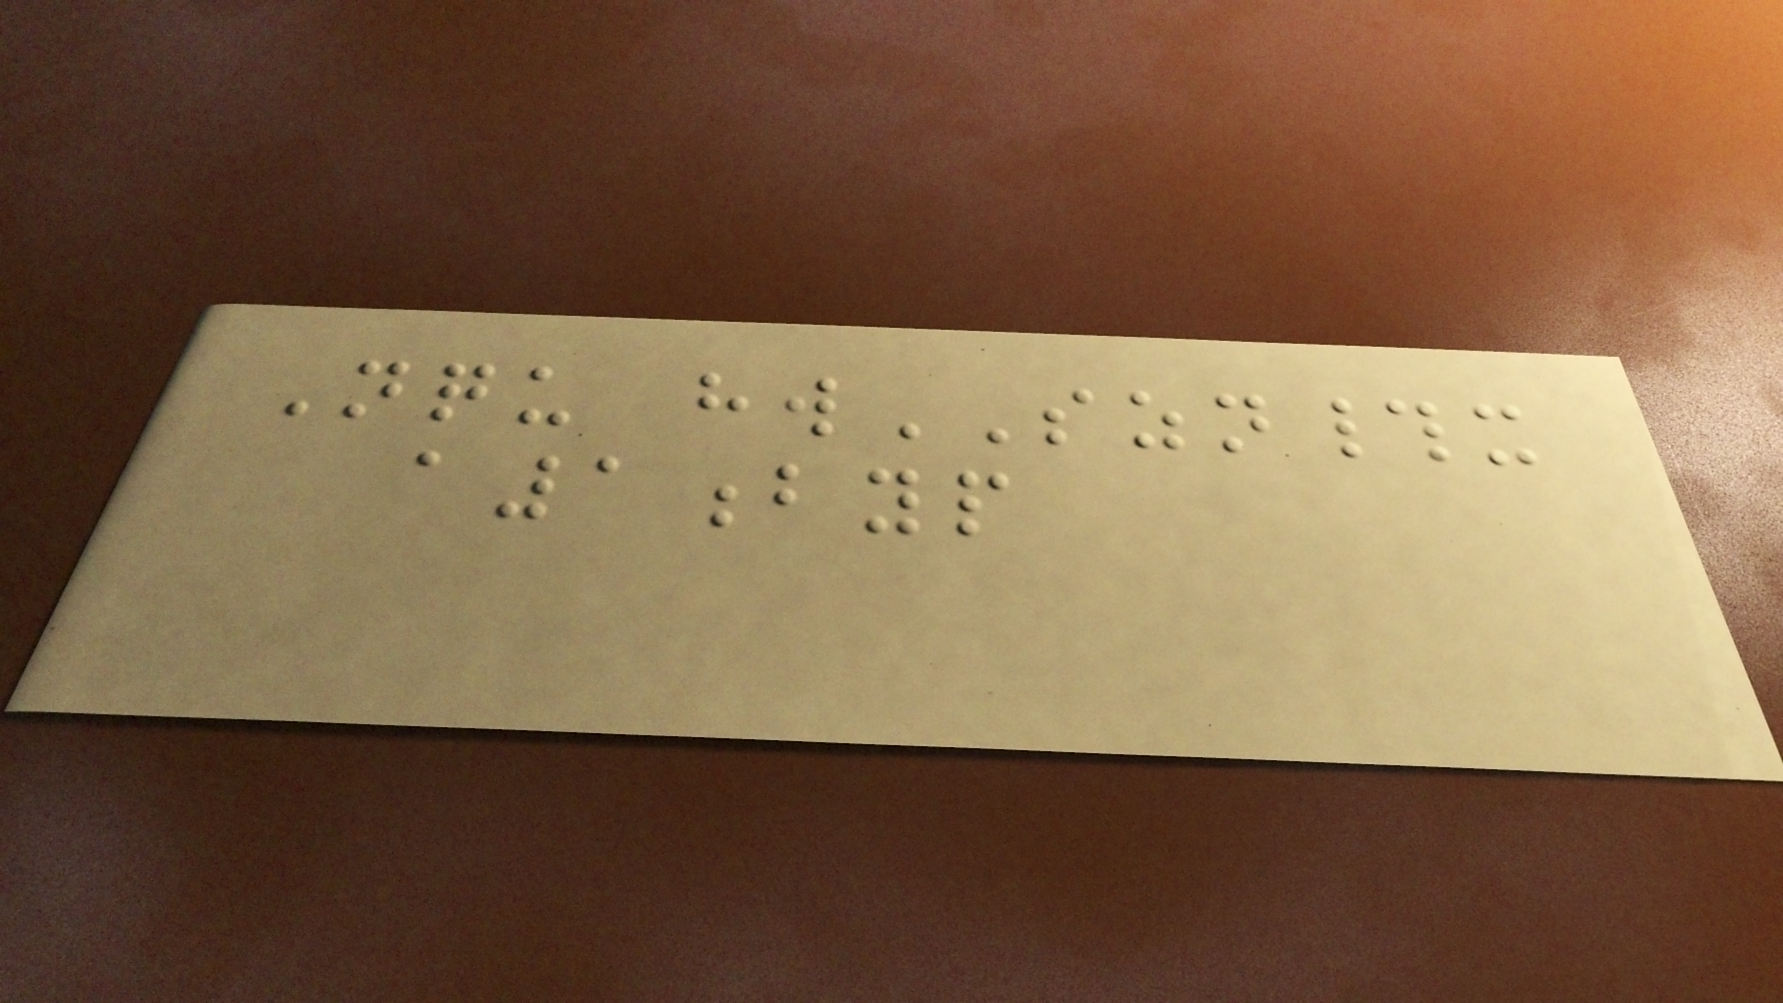Nqu hwSZN#x
a1byp
